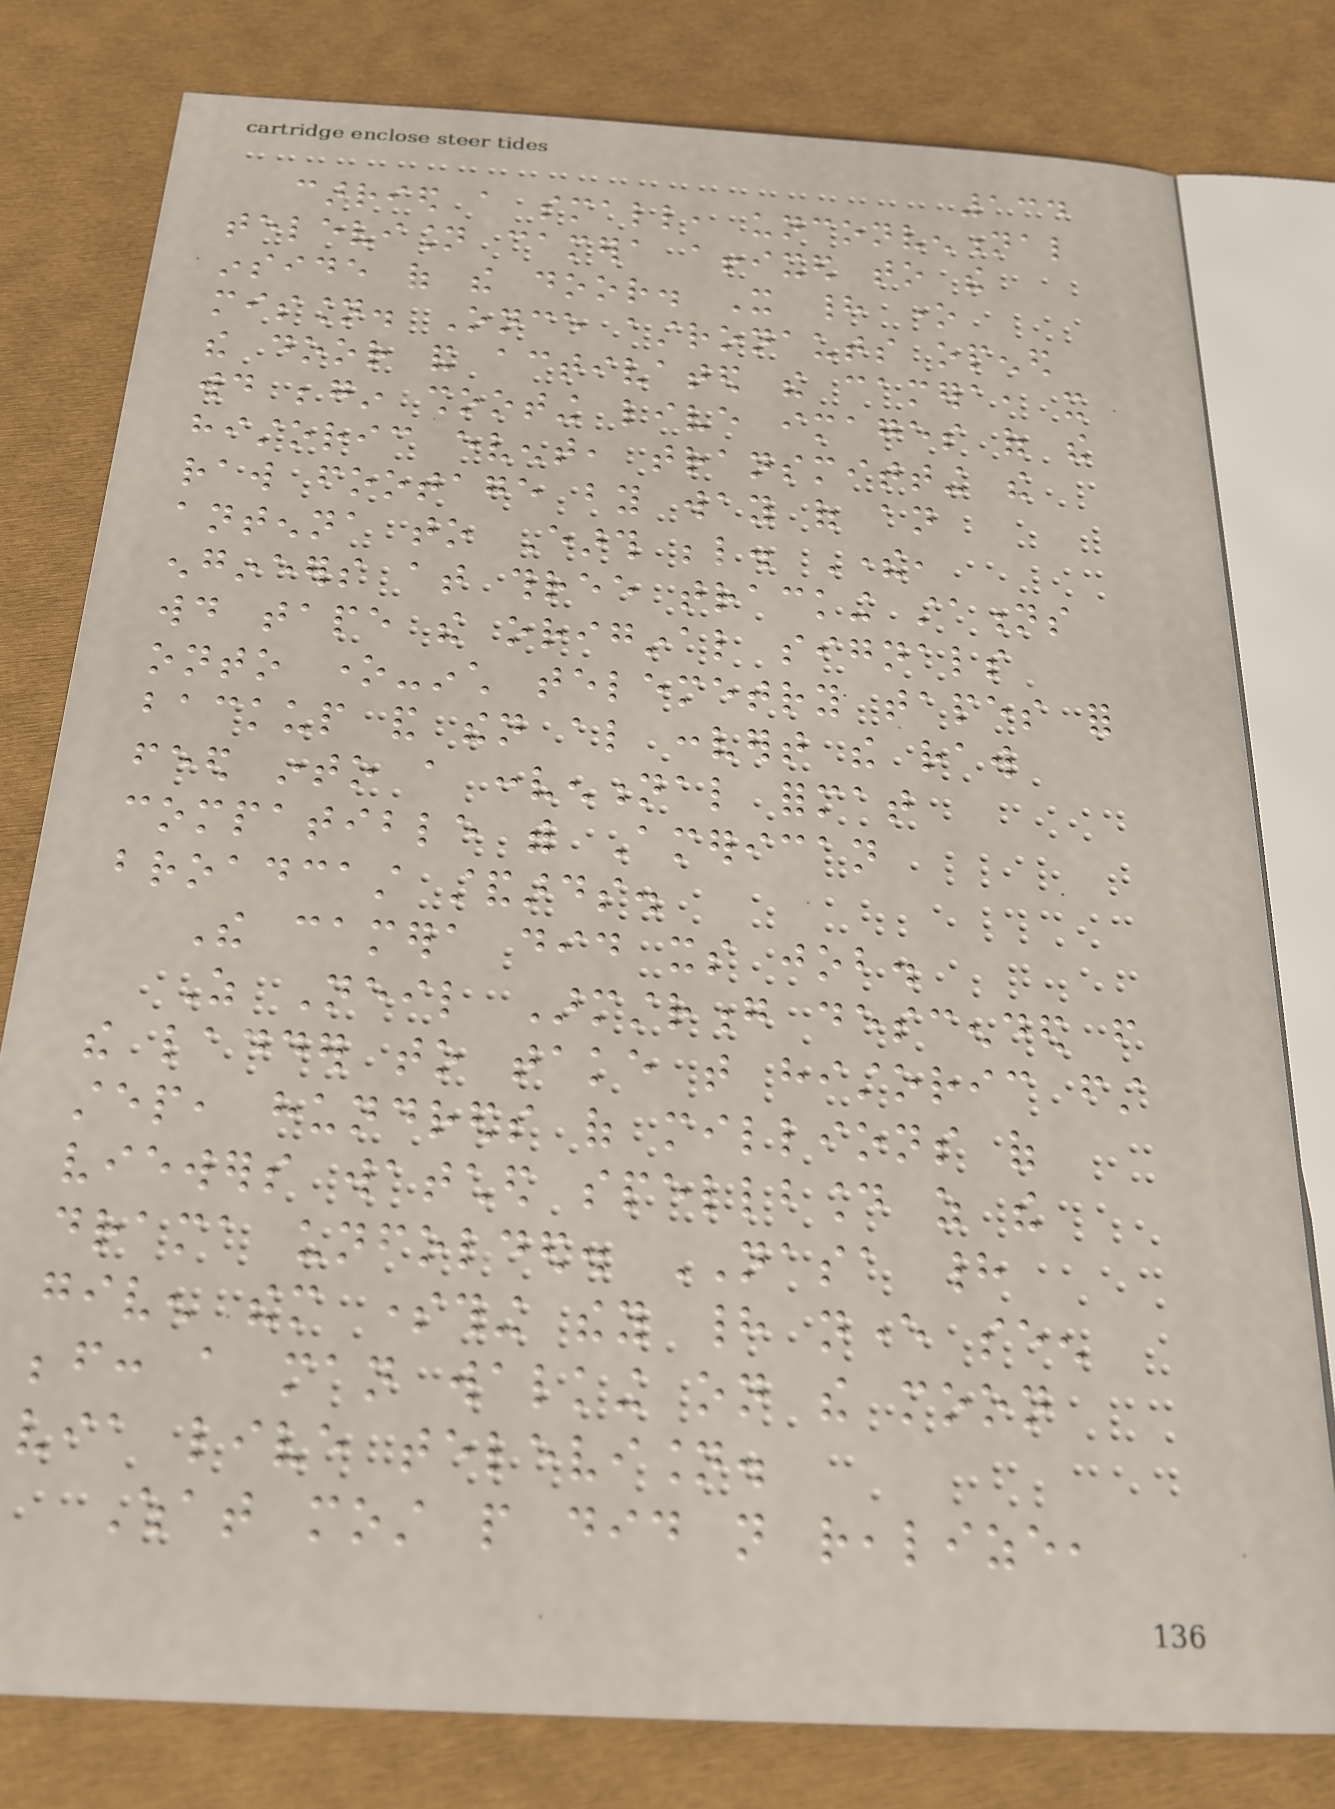134
carried a small, unconventional
television camera affixed to the
inside of the door. It had one
mission. Once astronauts opened
the door and activated the camera, it
would begin shooting live images of the
historic event, transmitting the
raw footage by way of an
antenna to Earth below. There,
engineers at three tracking stations
would tape the original signals
onto one-inch telemetry tapes for
backup and then also convert the raw
feed into a conventional format
compatible with American
broadcast standards.
The camera did its job.
As Neil Armstrong descended from
the ladder to take that historic first
step, hundreds of millions of
viewers watched spellbound as the
drama unfolded. NASA had
given them something they had never seen
before: a man walking on the moon
via live television.
What most people did not realize,
